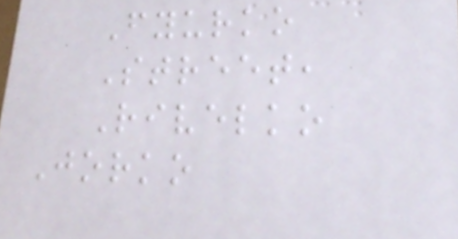Fyurko
Street,
Rivelko
Jorko
